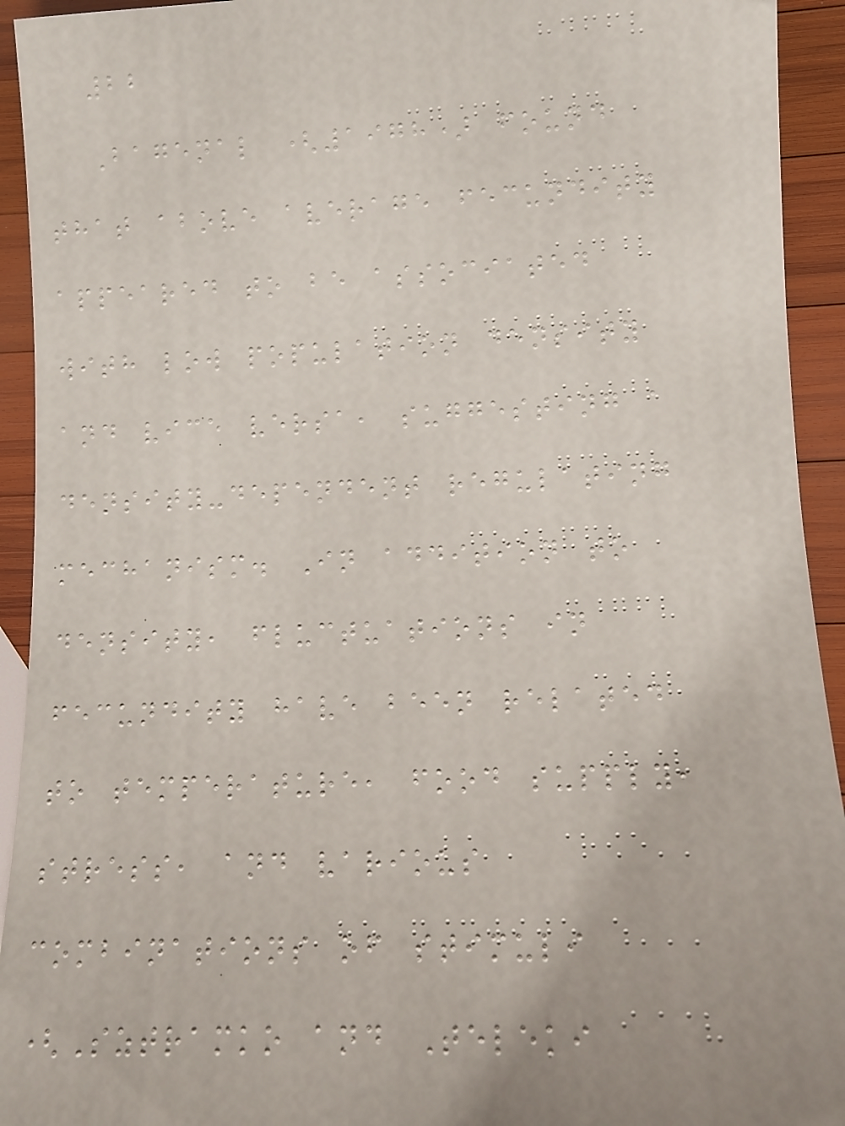22
Bagenal (1978) found
that above average fecundity
appeared to be associated
with low population density
and vice versa, suggesting a
density-dependent regulating
mechanism. In addition to
density, fluctuations in
fecundity have been related
to temperature, food supply,
stress, and various
combinations of stimuli
(Sztramko and Teleki
